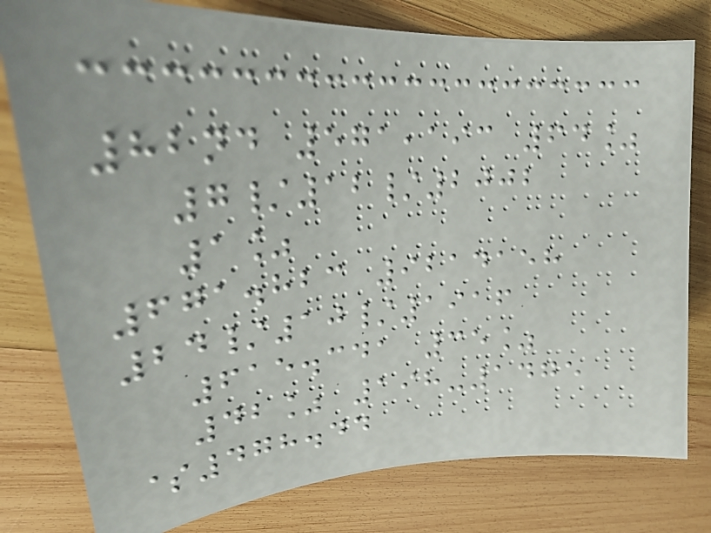82nd 571,193 64%
7/12/2002
1%
671.823 9214158
24/10/1916
615.341 35%
42% 198-1475
$478.44
